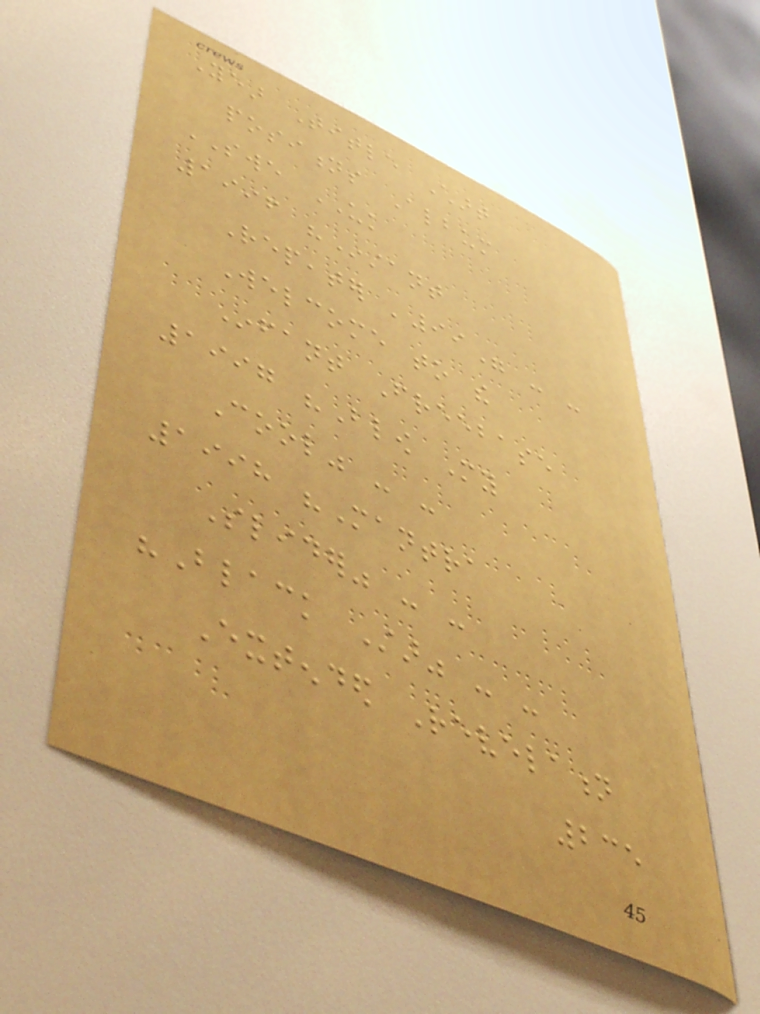Year Title Chart
positions Album
SWE UK
1996 "Instant
Repeater '99" - -
Welcome to the
Infant Freebase
1997 "Blow My
Cool" - -
1998 "Mantra
Slider" - -
"Black Star" - -
Extended Revelation
235
